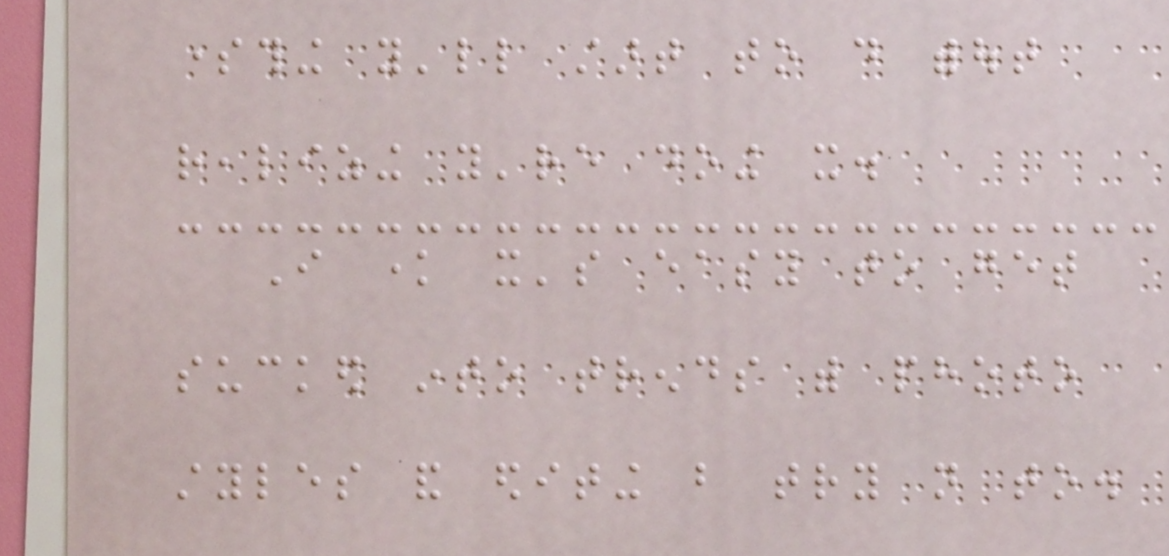something you'll start to do without
realizing you're doing it.
I know it's easy to get
sucked into trends with photo
styles and editing but try not to.
